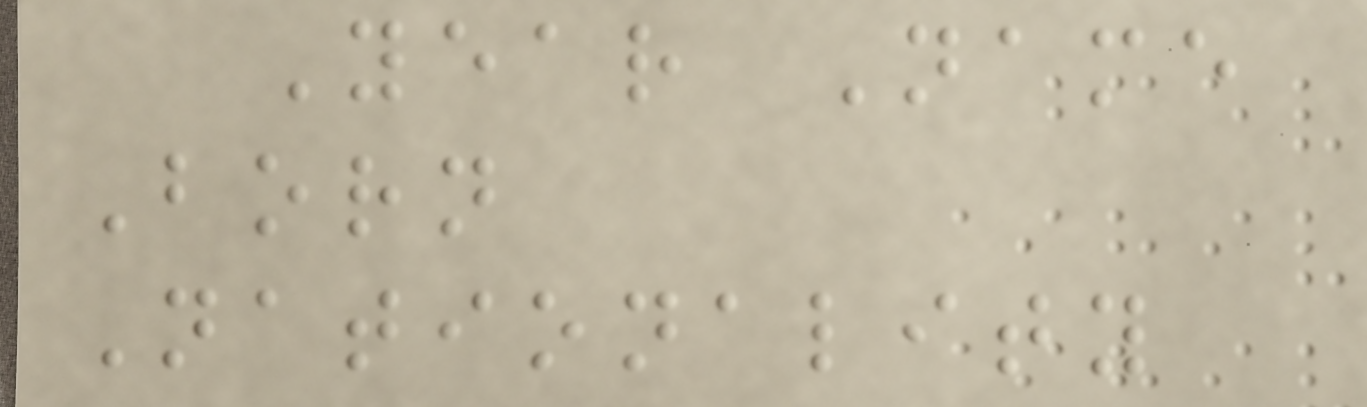Year Name
Born
Nationality
